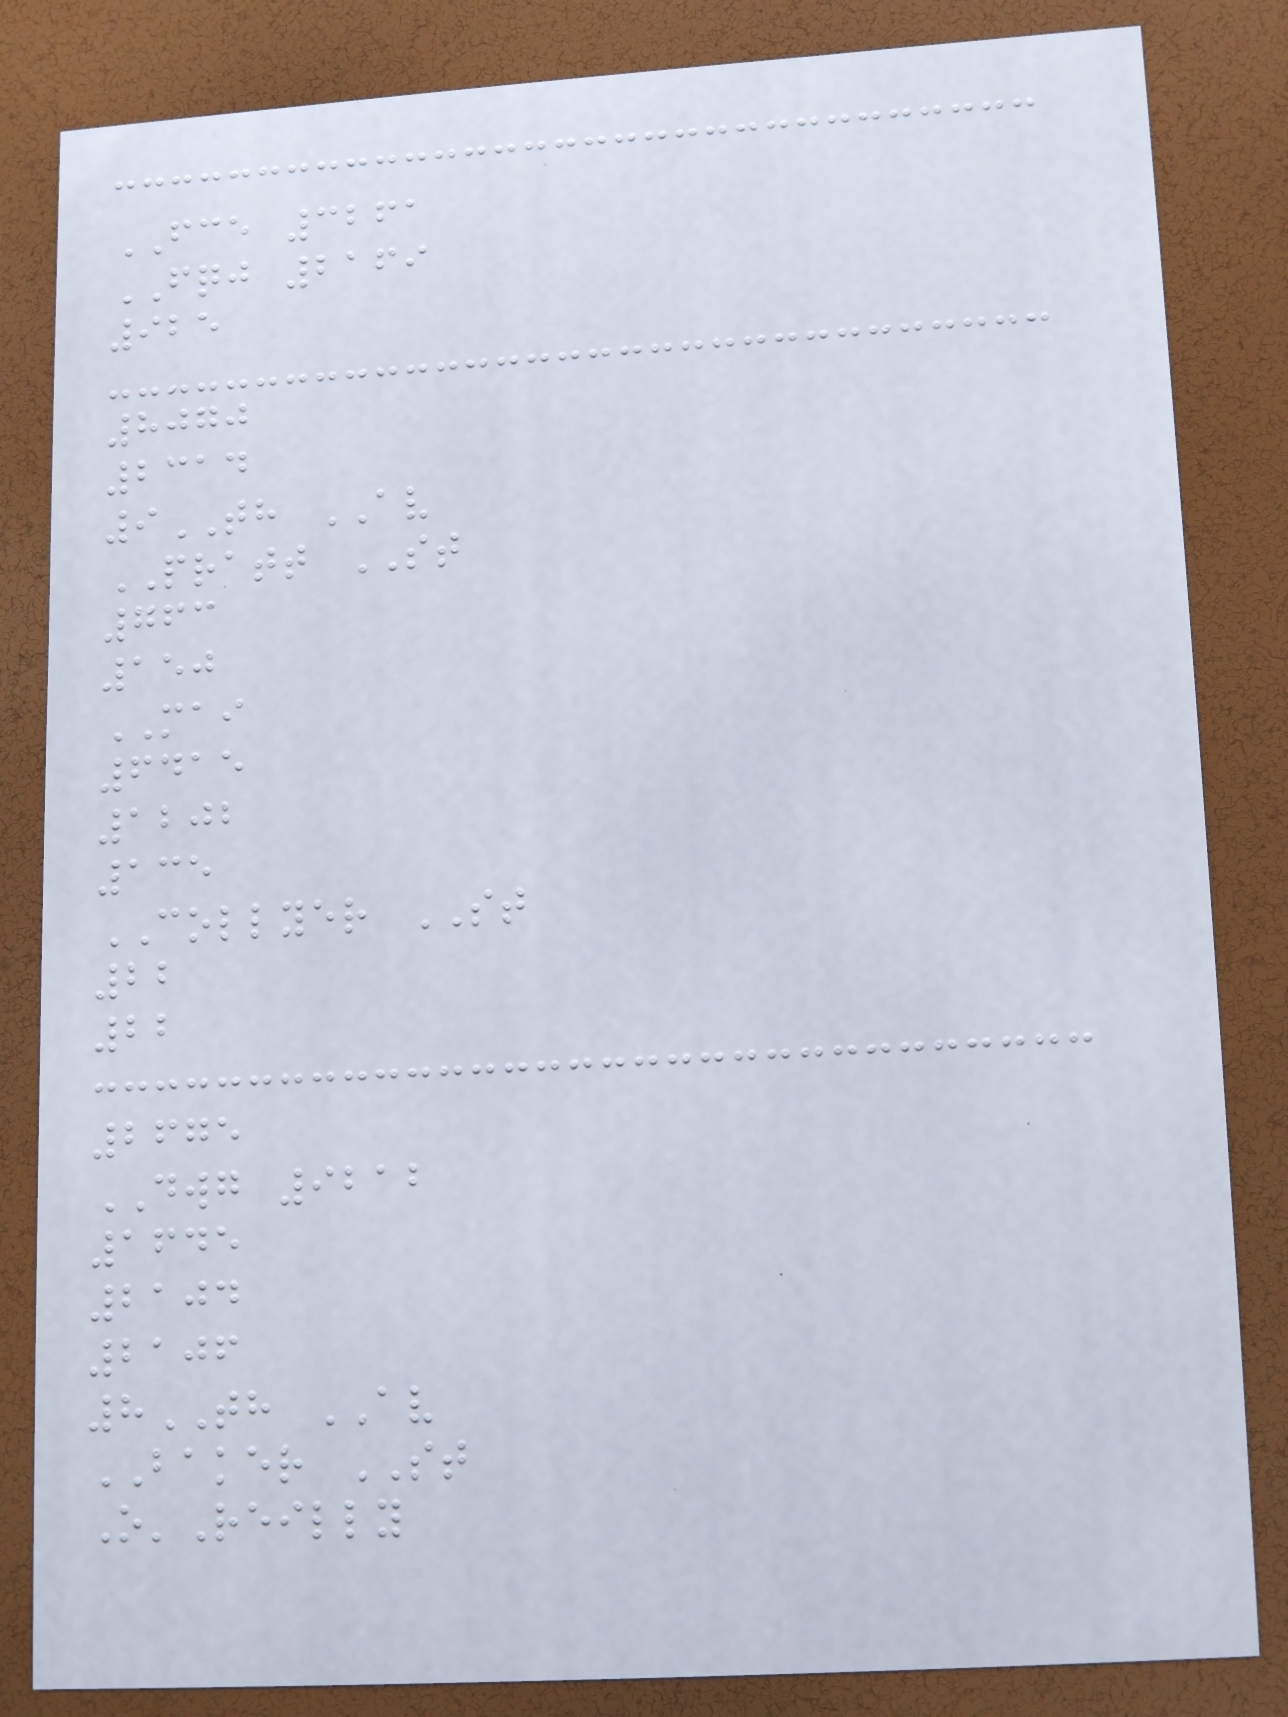FCE 3261
FQJ 2169
925
8070
2314
9TH AV
PRATT ST
763
150
MAI
6415
1202
135
COLLYER ST
22
22
2675
DWG 9212
1645
2104
2106
8TH AV
BAKER ST
O'Reilly
